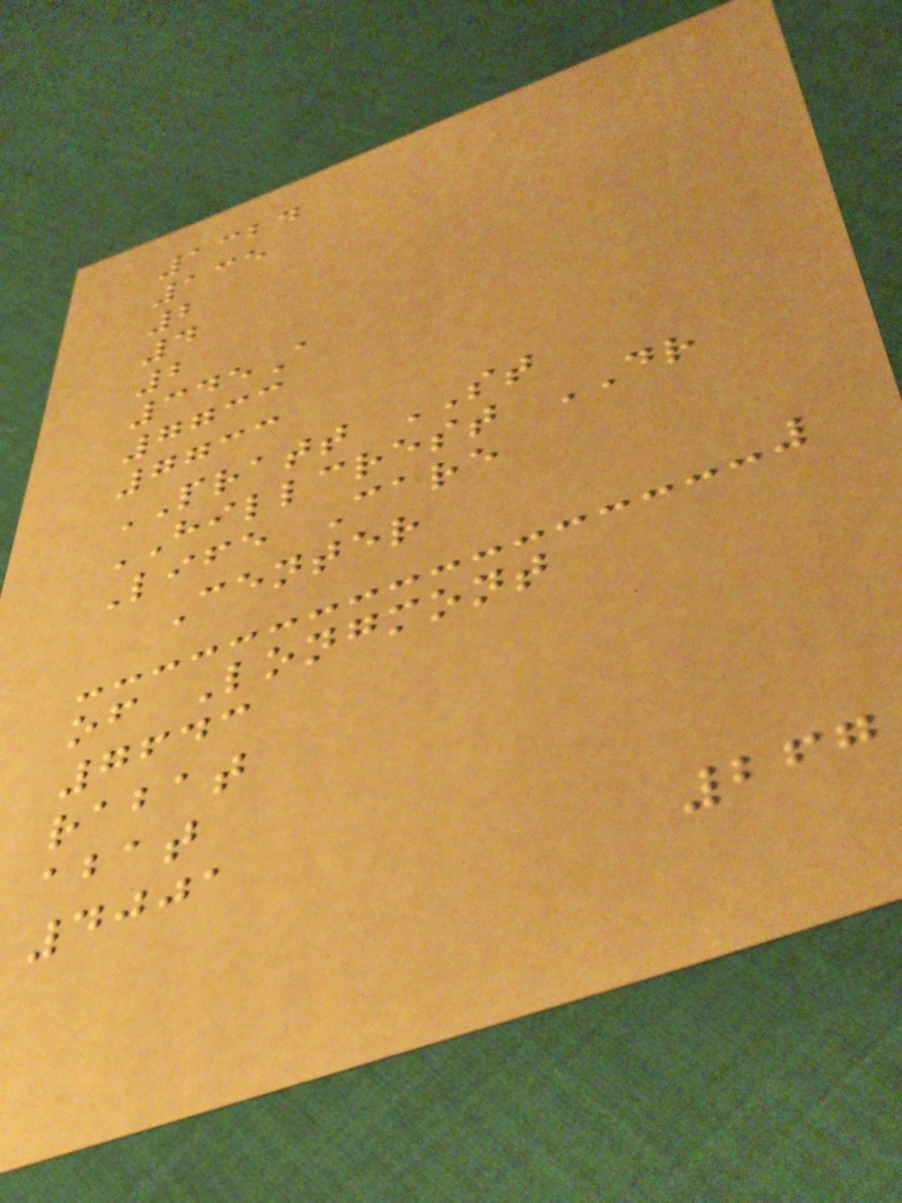1324
135
2
4
2
345A
7733
7733
PRATT ST
HILLCREST DR
Life Care
Center
of Longmont
7643
rabat
abat
4001
267
